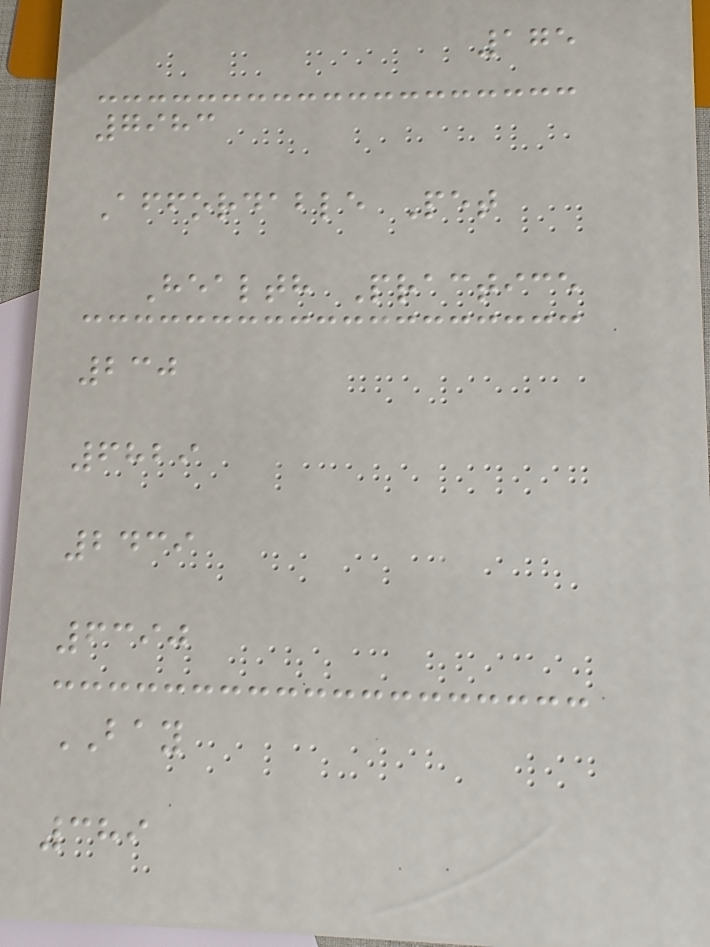175
7983
Affordable Pet
Health Practice
230
6829
2439
6390
BAY
389
